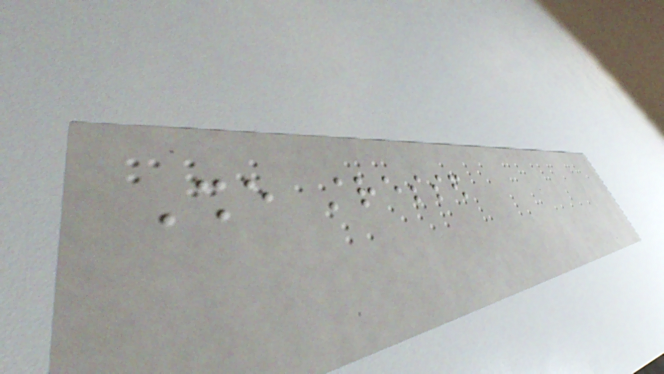She stressed
